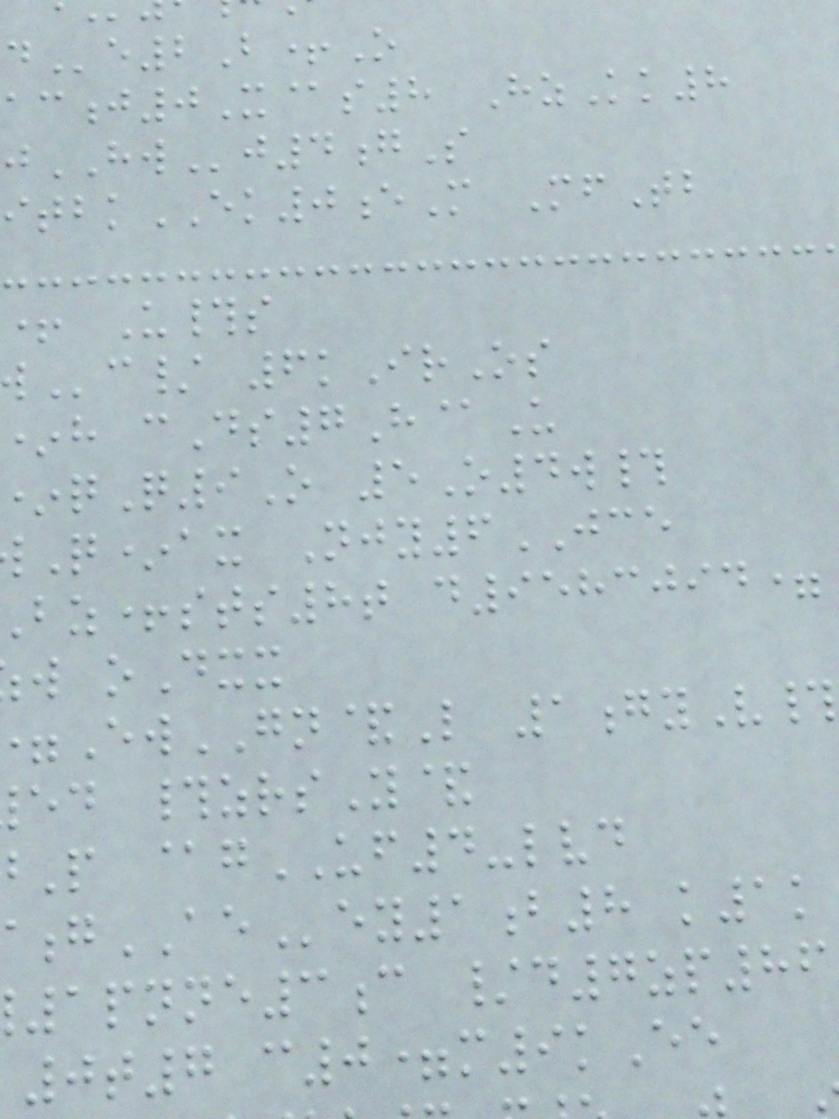e2B+O
j0X@s8 HzKk8
jHWj4gS
tbkEK0eM MfTb
+ U#s
c/ 6kIrOs
h cDs7H@U
qQ9O 5O4w#
Q*ax Njy6JCE
bz+sts8t d9583094=
w oDxx
EwGN&L 1gyV#
ed #zrsY&
P @gUF4-lvd
gAEey1b8 k1k
1pnne3c /d7zp86
0t7 c0=m9kEe
